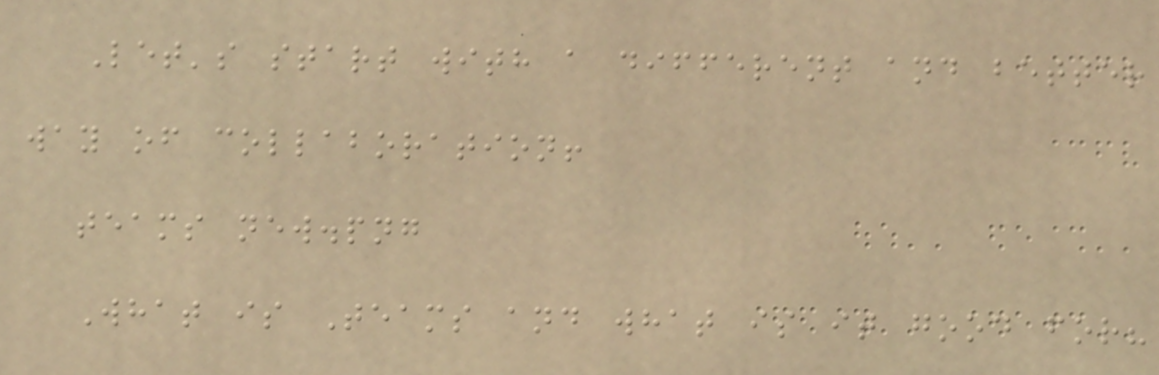Let's start with a different and better
way of collaboration!
teams new.png
What is Teams and what is it good for?
